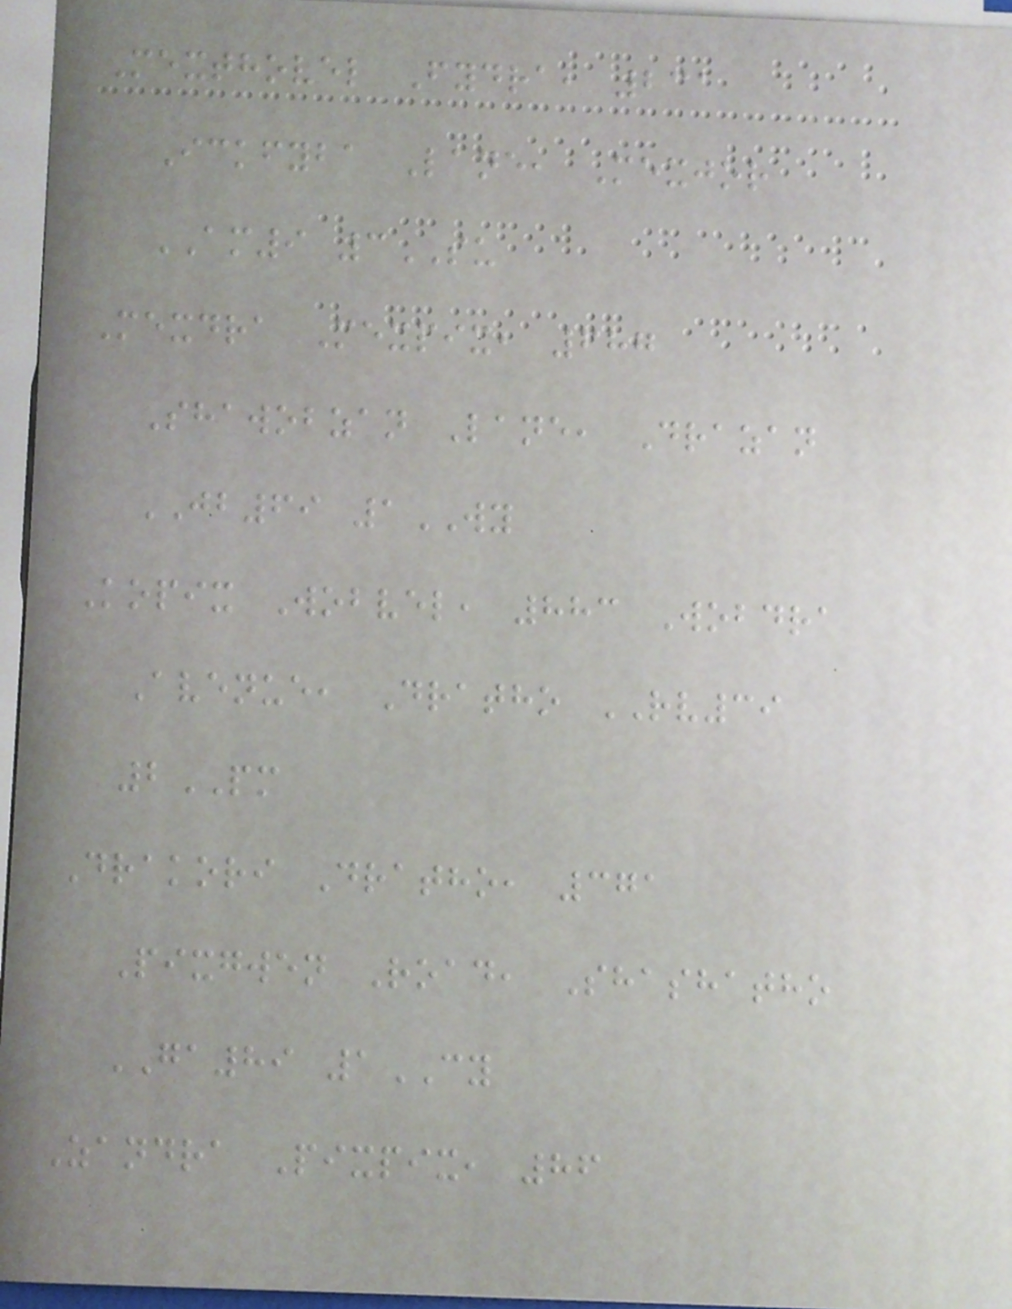Mexthovel Fydra, 231
Ickfyba Lane, Mexjor
AM9 3SU
Mexdra Mexpix, 687
Shawobzan Lane, Drazan
JB69 1WY
Kopix Wobvel, 883 Wobdra
Avenue, Dratho RV39
2PM
Drakori Dratho, 371
Pixgwen Road, Shashatho
GA89 1CY
Zandra Pixpix, 86
